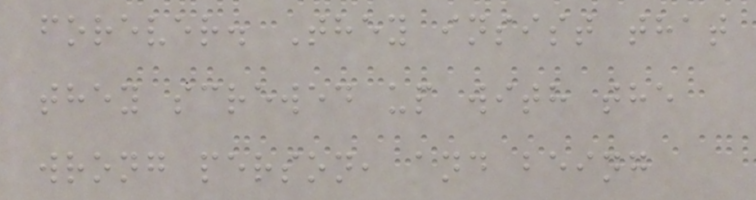forever. They insist that
they screwed up with the
wrong person, and being
